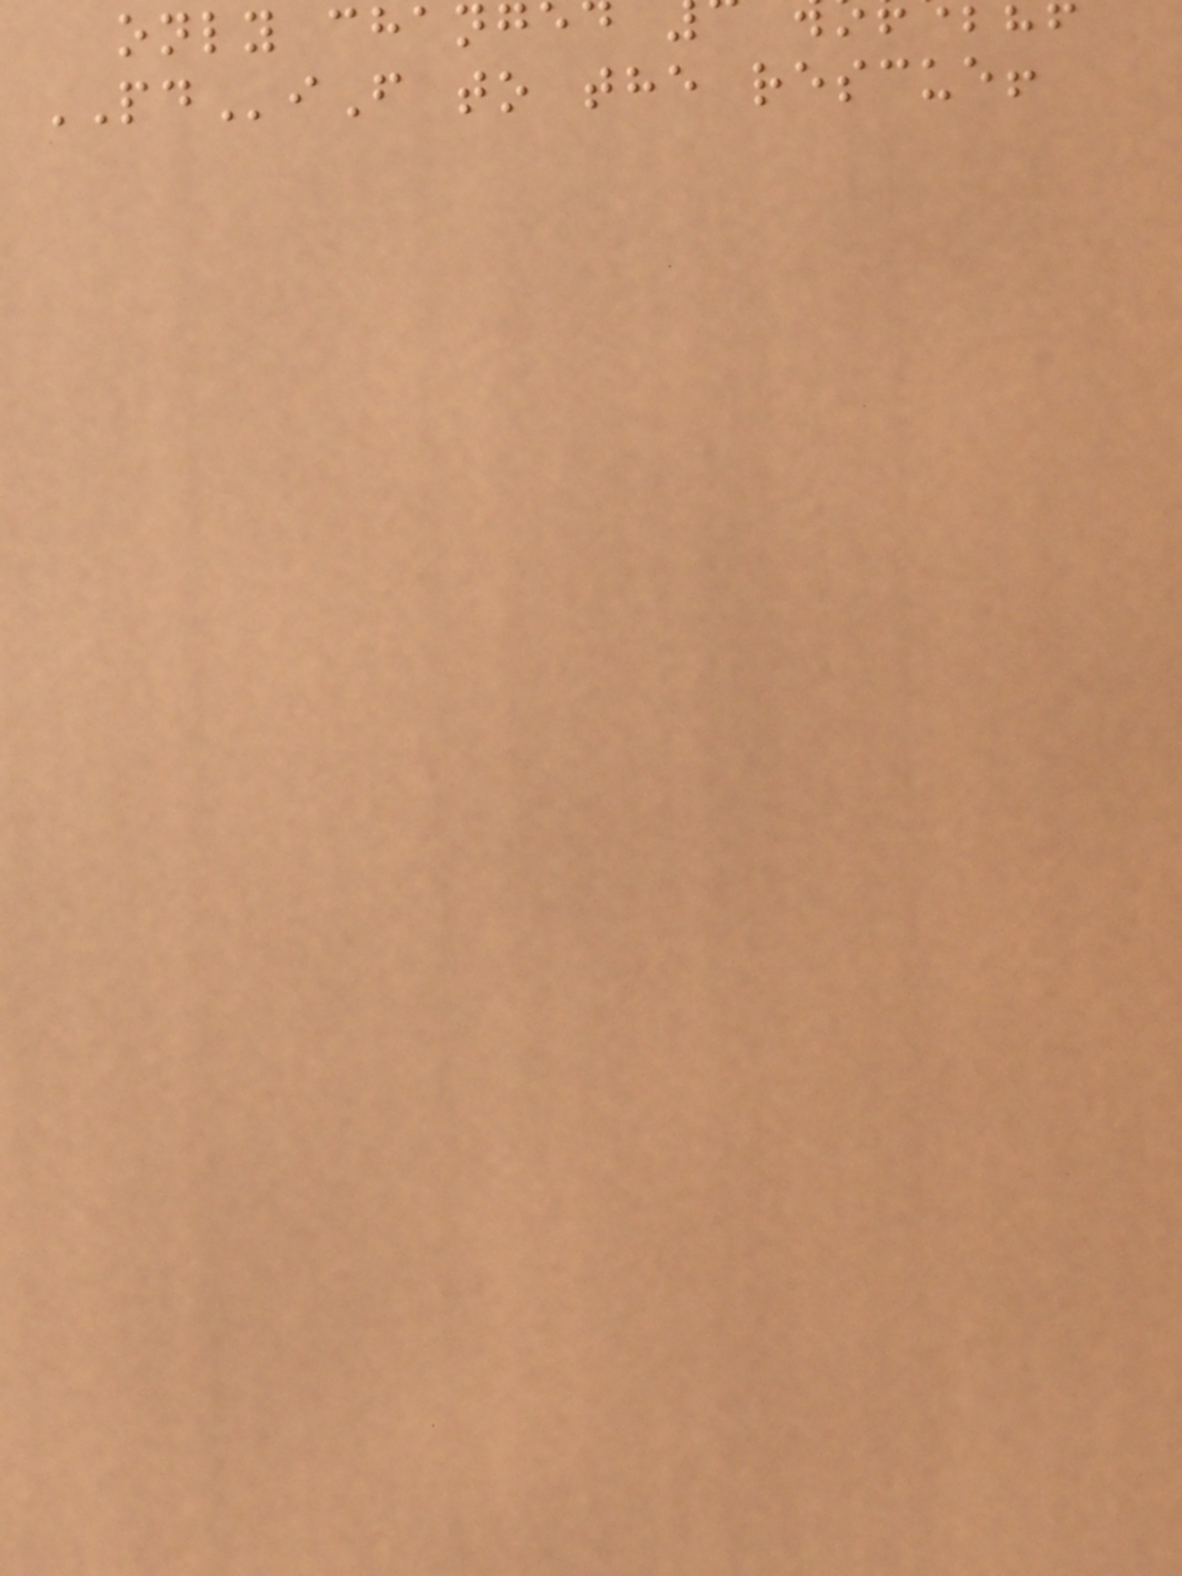only chang
PDiF to the rescue!
